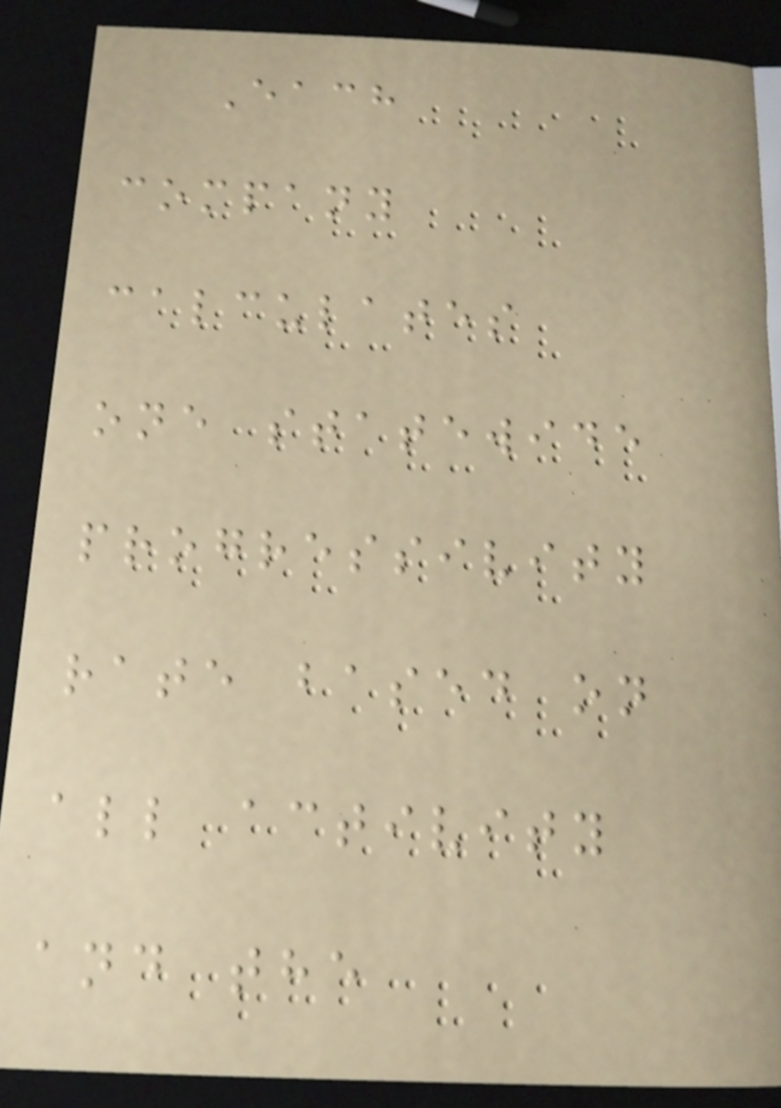Each
company
calculates
one statewide
progressivity
rate based on
all activity
and the
